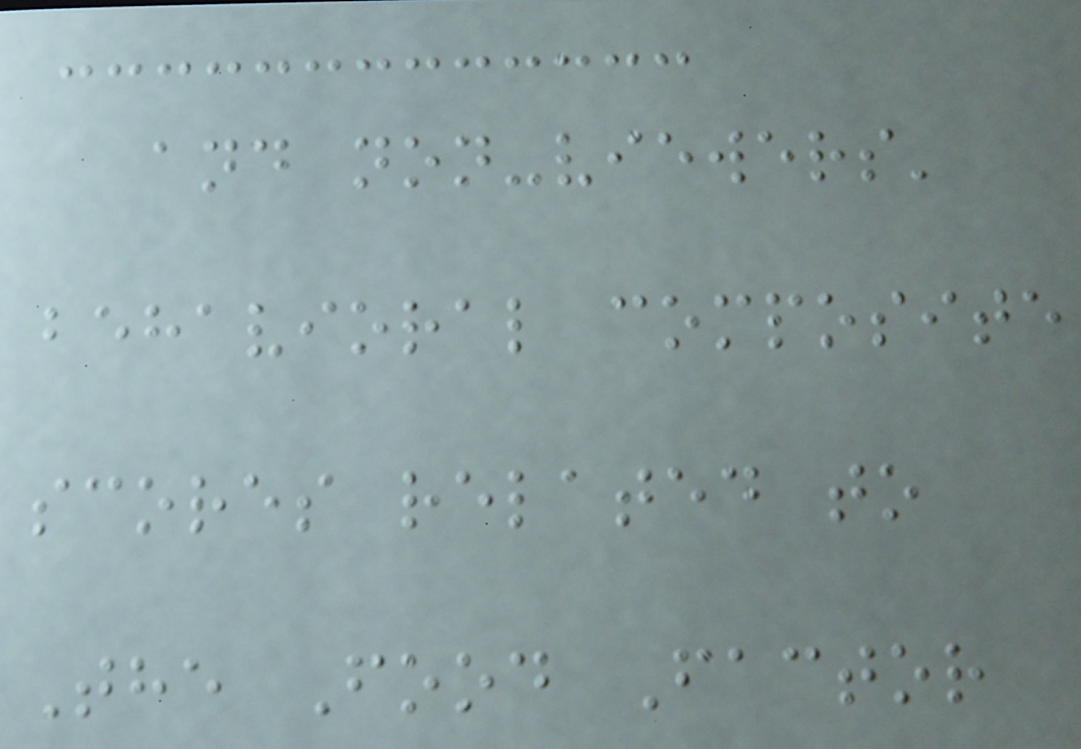and non-viewers'
behavioral composite
scores related to
The Food Factor
